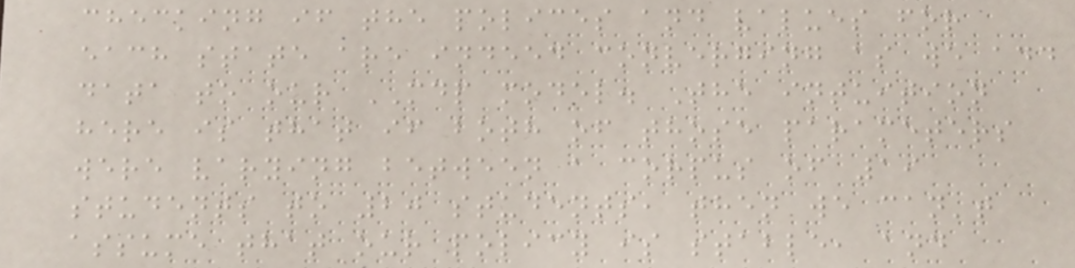checking if the polices and values for
each state are indeed converging as we add
data to our MDP model. The intuition
here is that if both of those parameters
were varying between a corpus of 19
students to 20 students, then we can't
assume that our policy is stable, and
